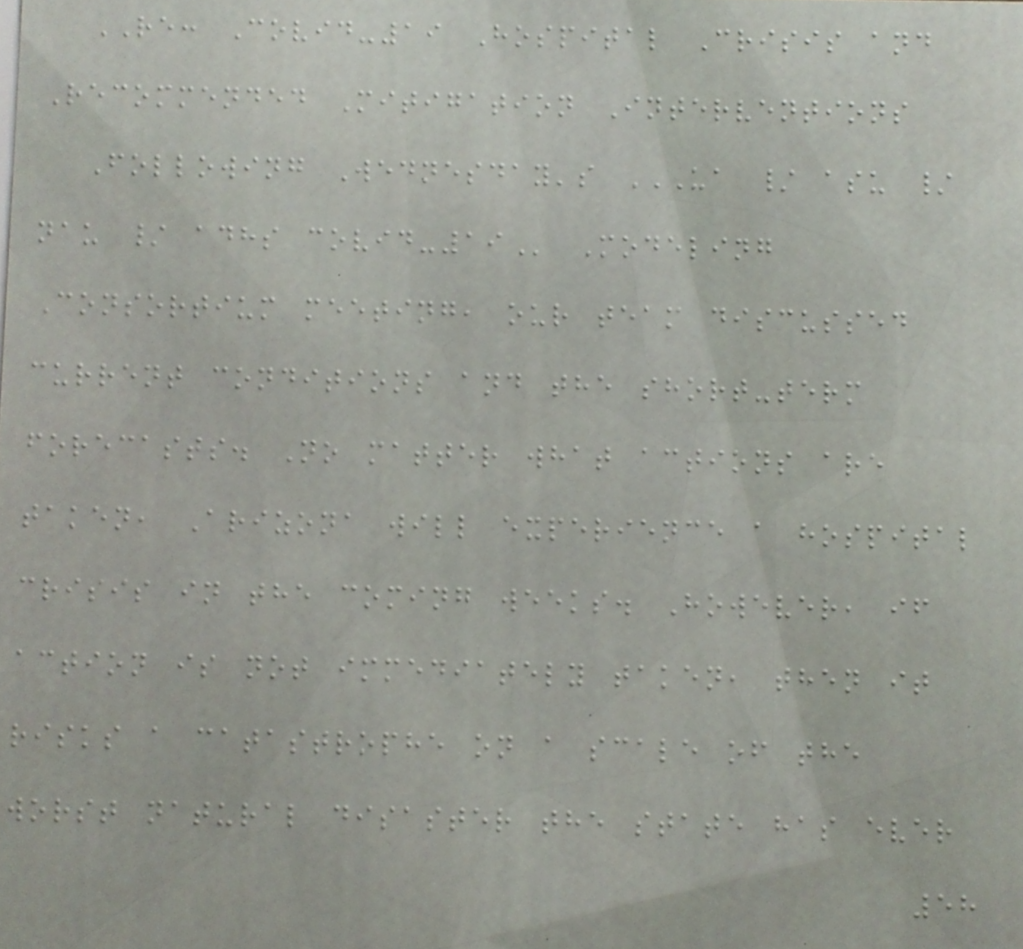RE: Covid-19 Hospital Crisis and
Recommended Mitigation Interventions
Following Wednesday's UA / ASU /
NAU / ADHS COVID-19 Modeling
Consortium meeting, our team discussed
current conditions and the short-term
forecasts. No matter what actions are
taken, Arizona will experience a hospital
crisis in the coming weeks. However, if
action is not immediately taken, then it
risks a catastrophe on a scale of the
worst natural disaster the state has ever
58
